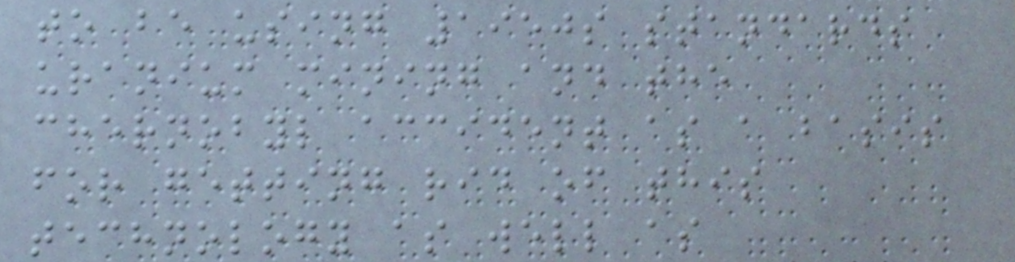to be using 1950s standards
uranium mining and the
chernobyl accident as a basis
for getting rid of this
technology as well as
